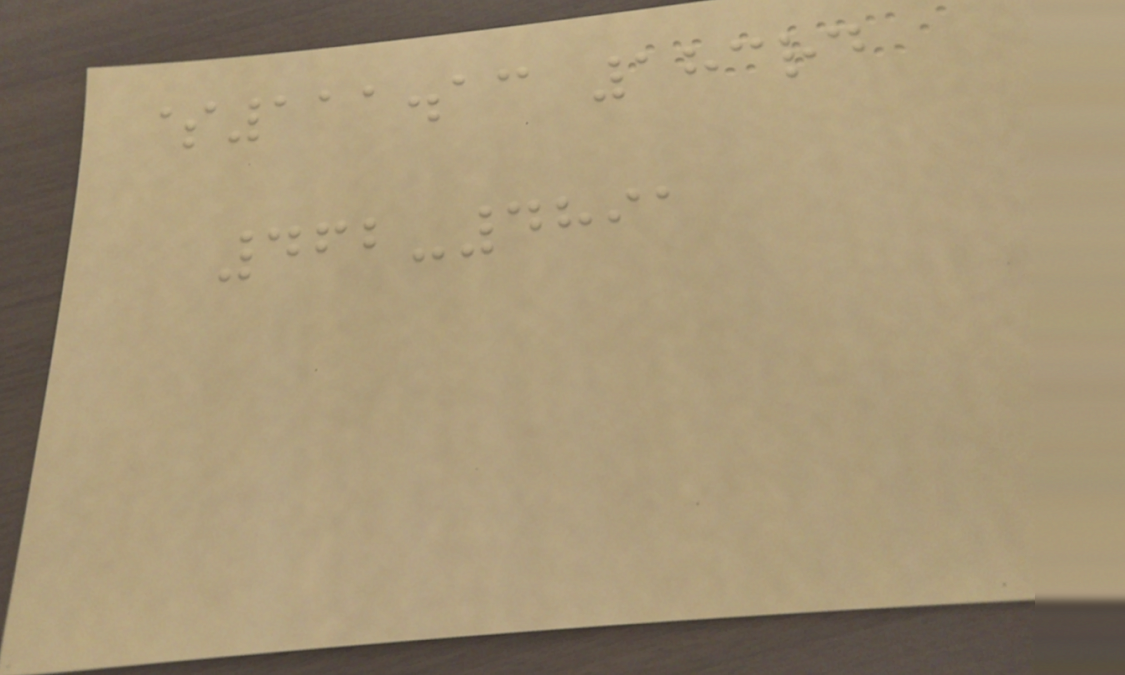$111.13 183rd
462-4891
